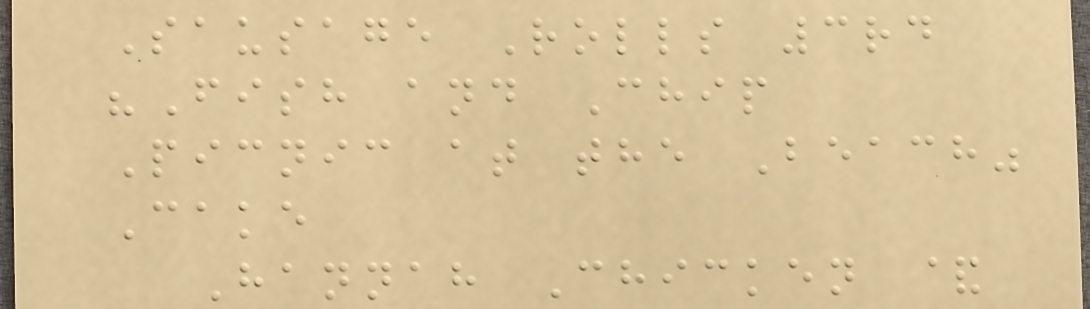Sausage Rolls 3rd
"Fish and Chip
Picnic at the Beach"
Cake
Hannah Chicken &
